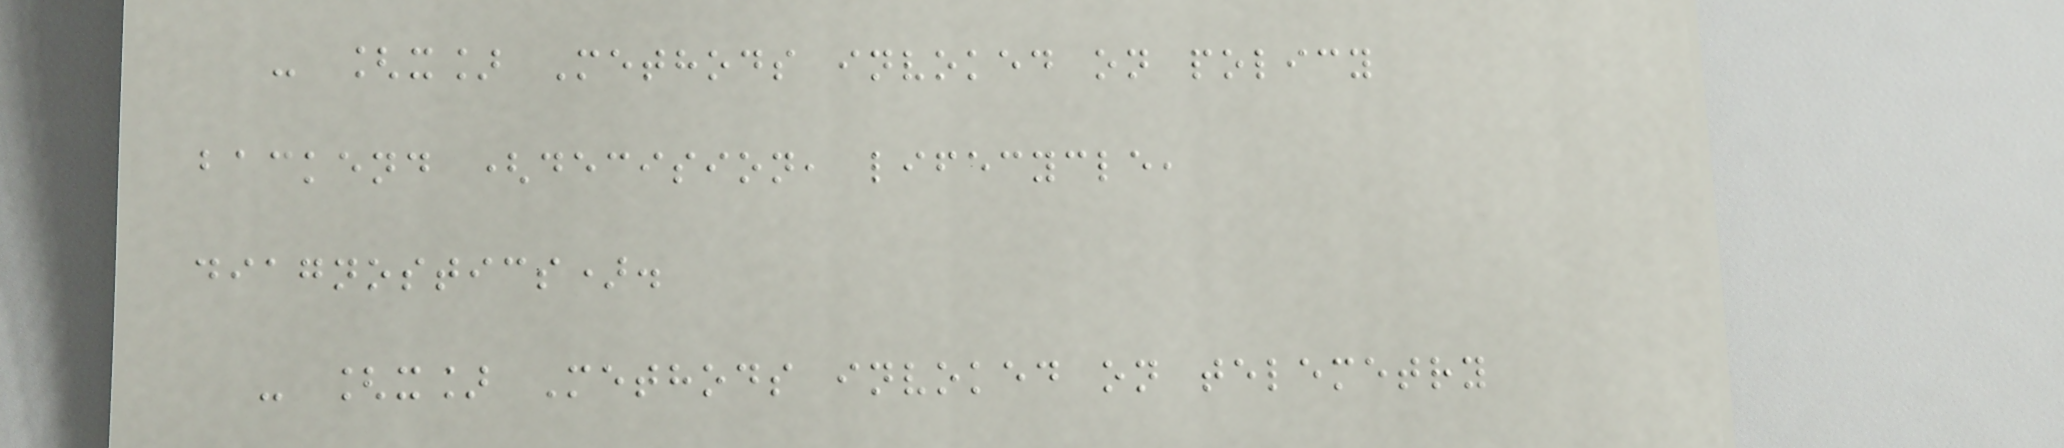- [x] Methods invoked on policy
backend (decision, lifecycle,
diagnostics).
- [x] Methods invoked on telemetry
